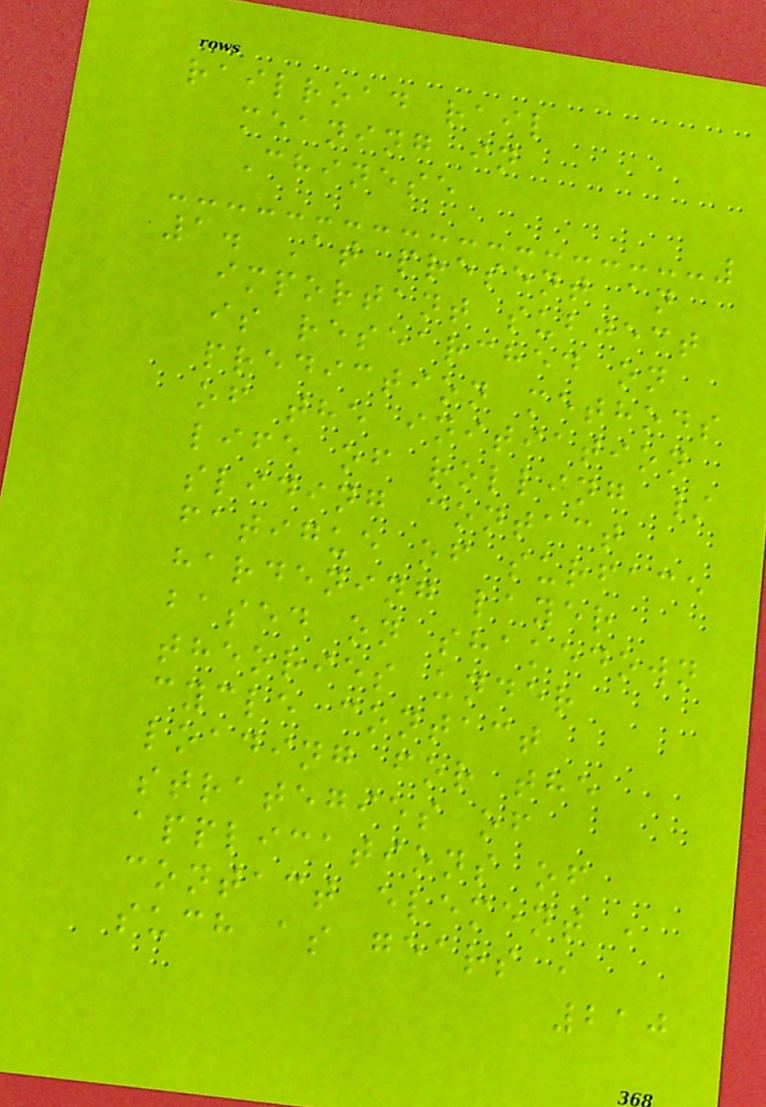railroad rail
meaning in
Chinese
1. At present an
important subject
is researched on
prediction methods
of the initiation
life of rolling /
sliding contact
fatigue of surface
hardening layer
based on shakedown
theories under
cycle contact
loading for the
strategies of
applications of
contact element ,
such as gears ,
210
